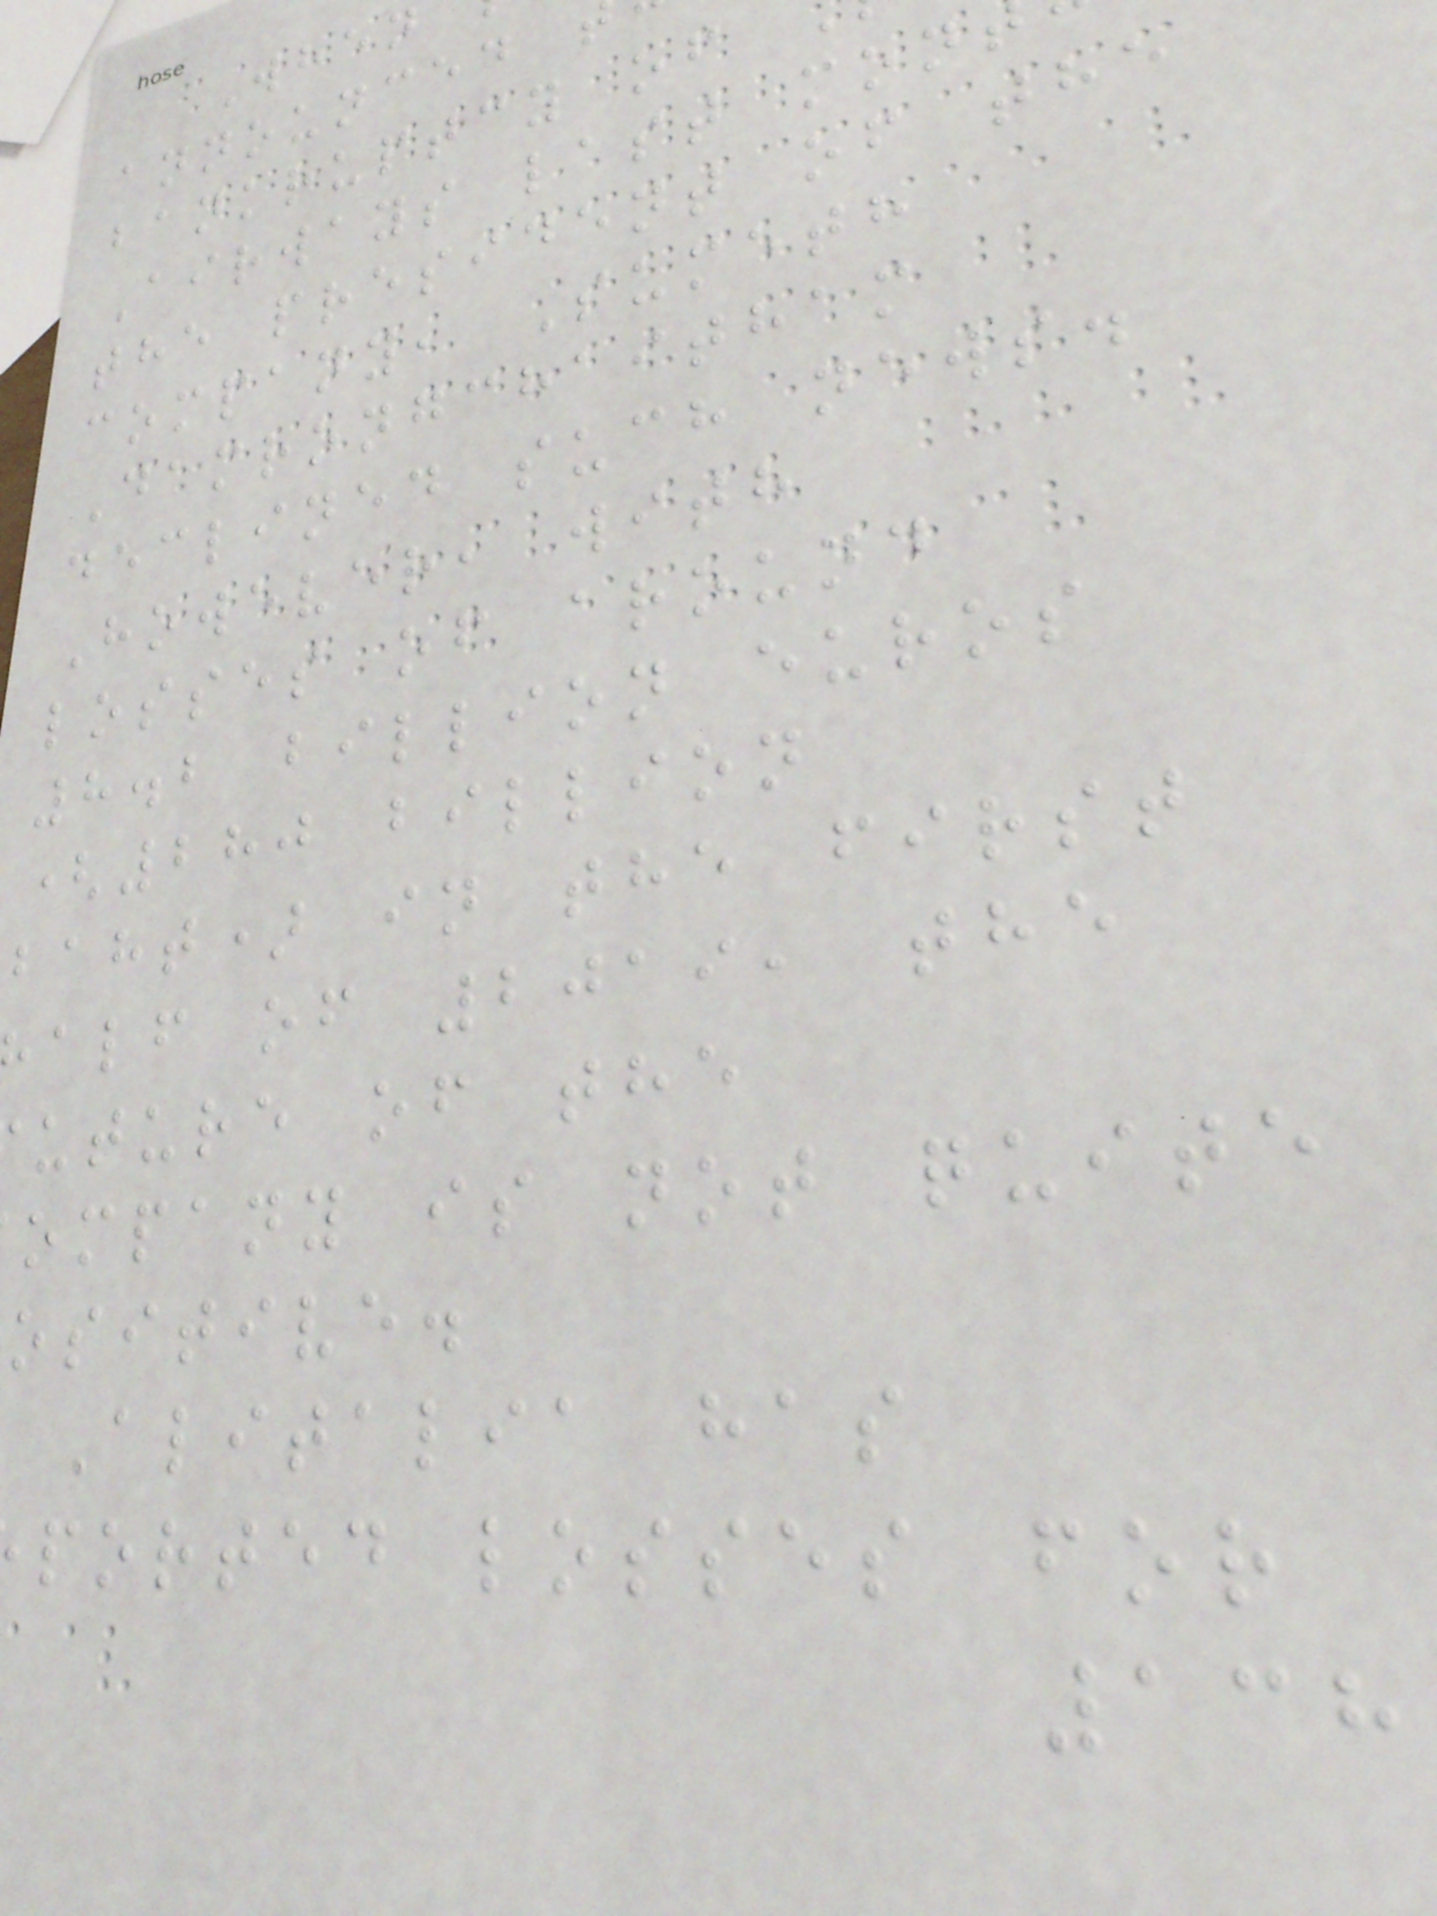When
announced
bankruptcy of
Airways last mon
the president of the
company, Sumeth
Damrongchaitham
declined such news.
However, with
losses of around
8.2 billion euros
(280 billion
baht) in the first
alf of 2019, the
uture of the
ompany is not quite
ositive.
Alitalia has
ported losses for
138
